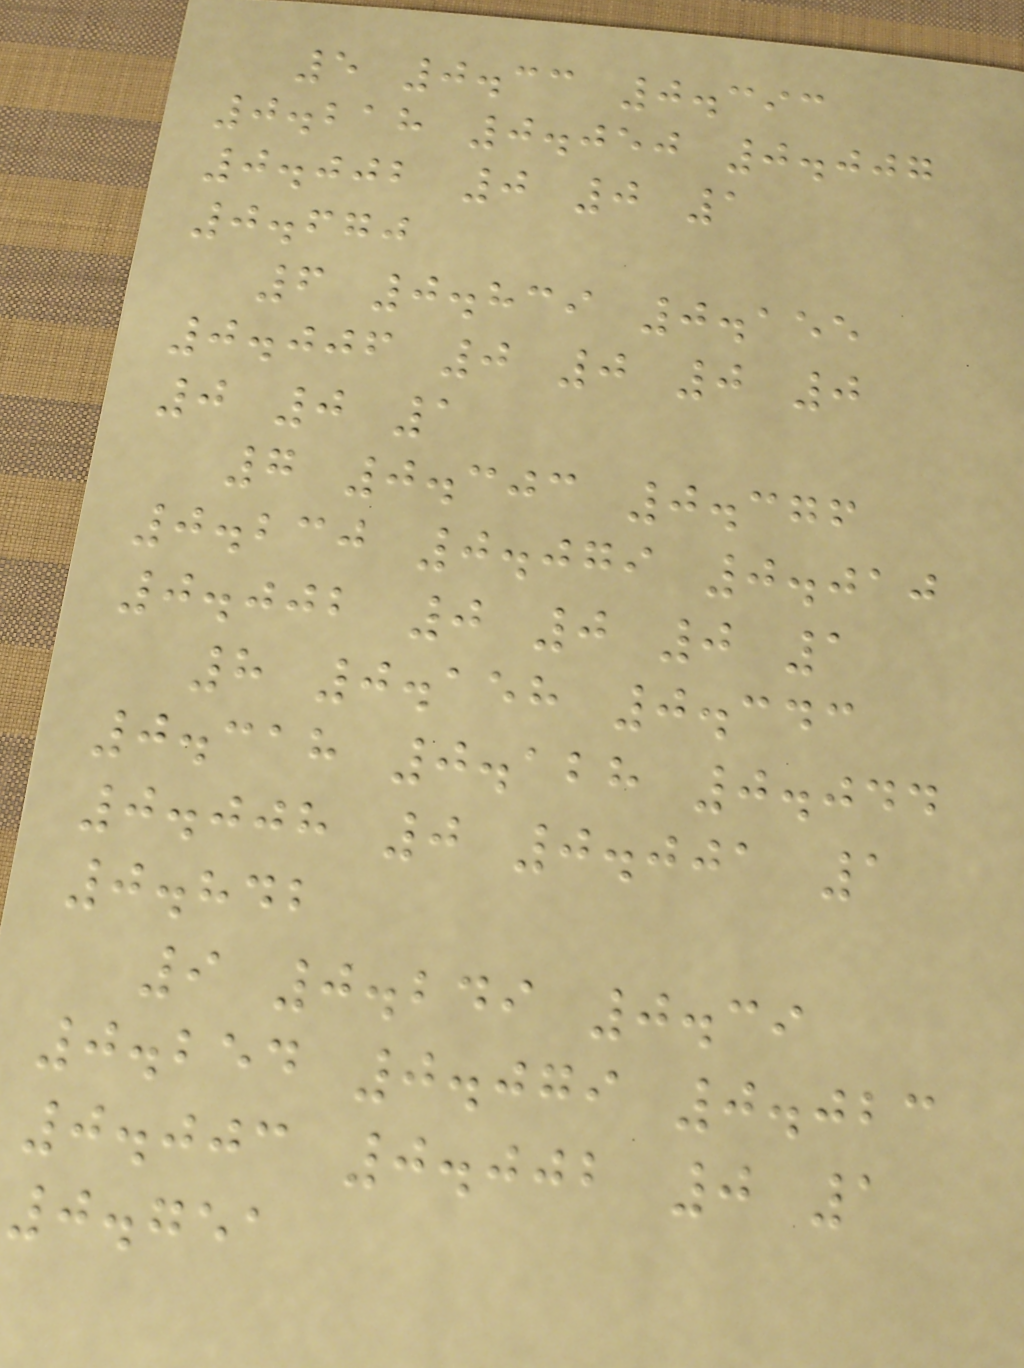5 0.33 0.393
0.218 0.050 0.007
0.002 0 0 1
0.670
6 0.839 0.155
0.006 0 0 0 0
0 0 1
7 0.303 0.376
0.230 0.079 0.010
0.002 0 0 0 1
8 0.158 0.343
0.318 0.128 0.044
0.008 0 0.001 1
0.842
9 0.249 0.39
0.254 0.079 0.023
0.003 0.002 0 1
0.751
